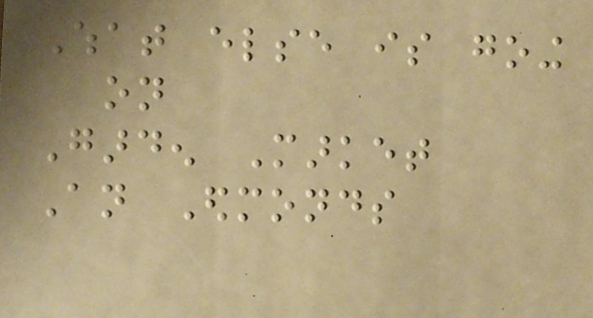What else is going
on
Garden Market
An Edmonds
